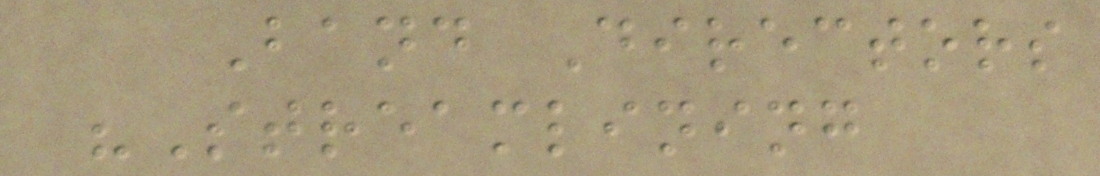Band Directors
"Streamlining
